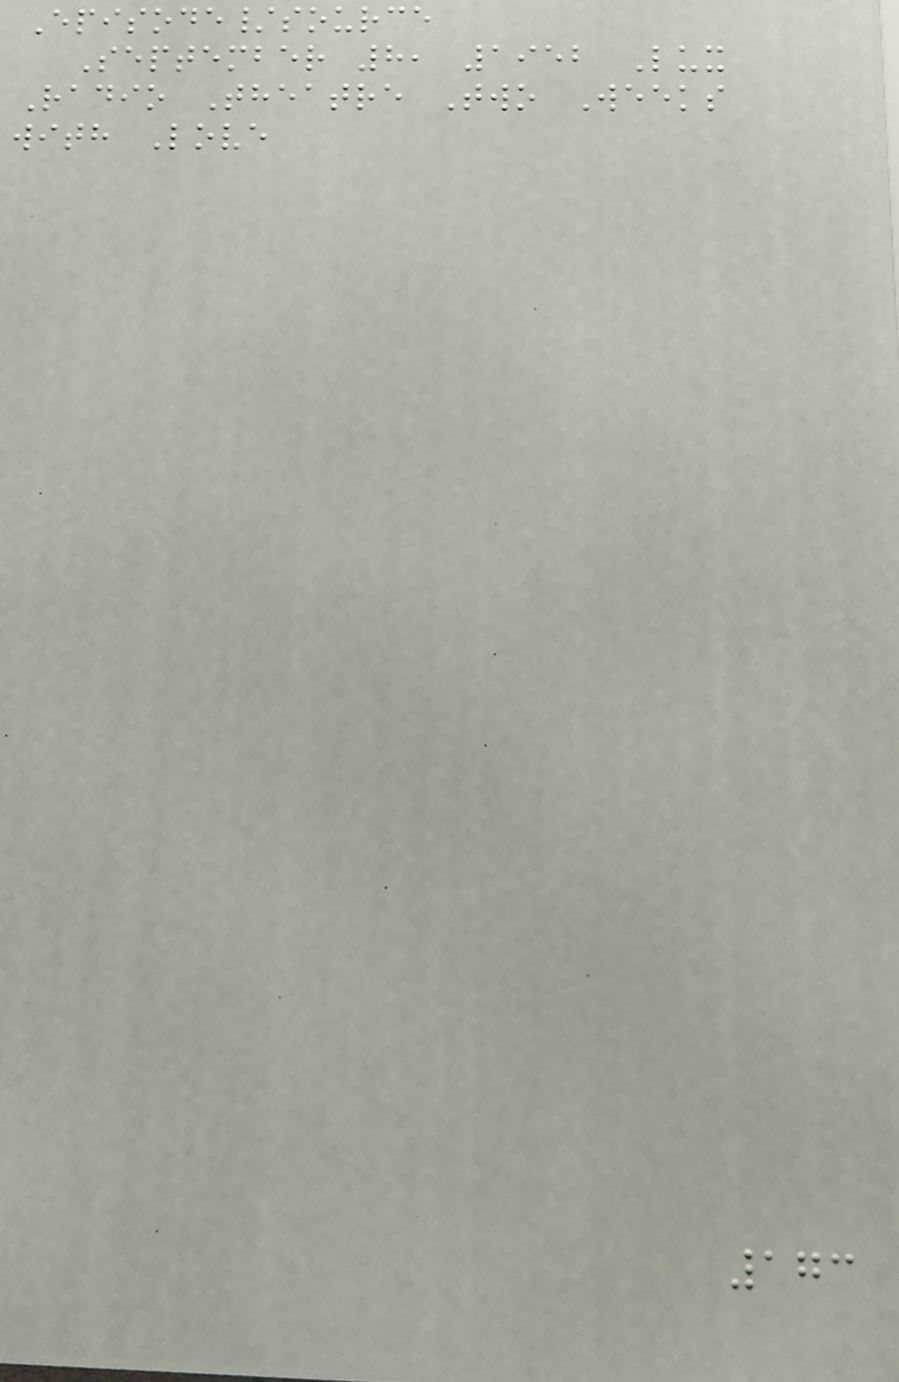Episode/source
September 8, 1952 Lux
Radio Theatre Two Weeks
with Love
173
